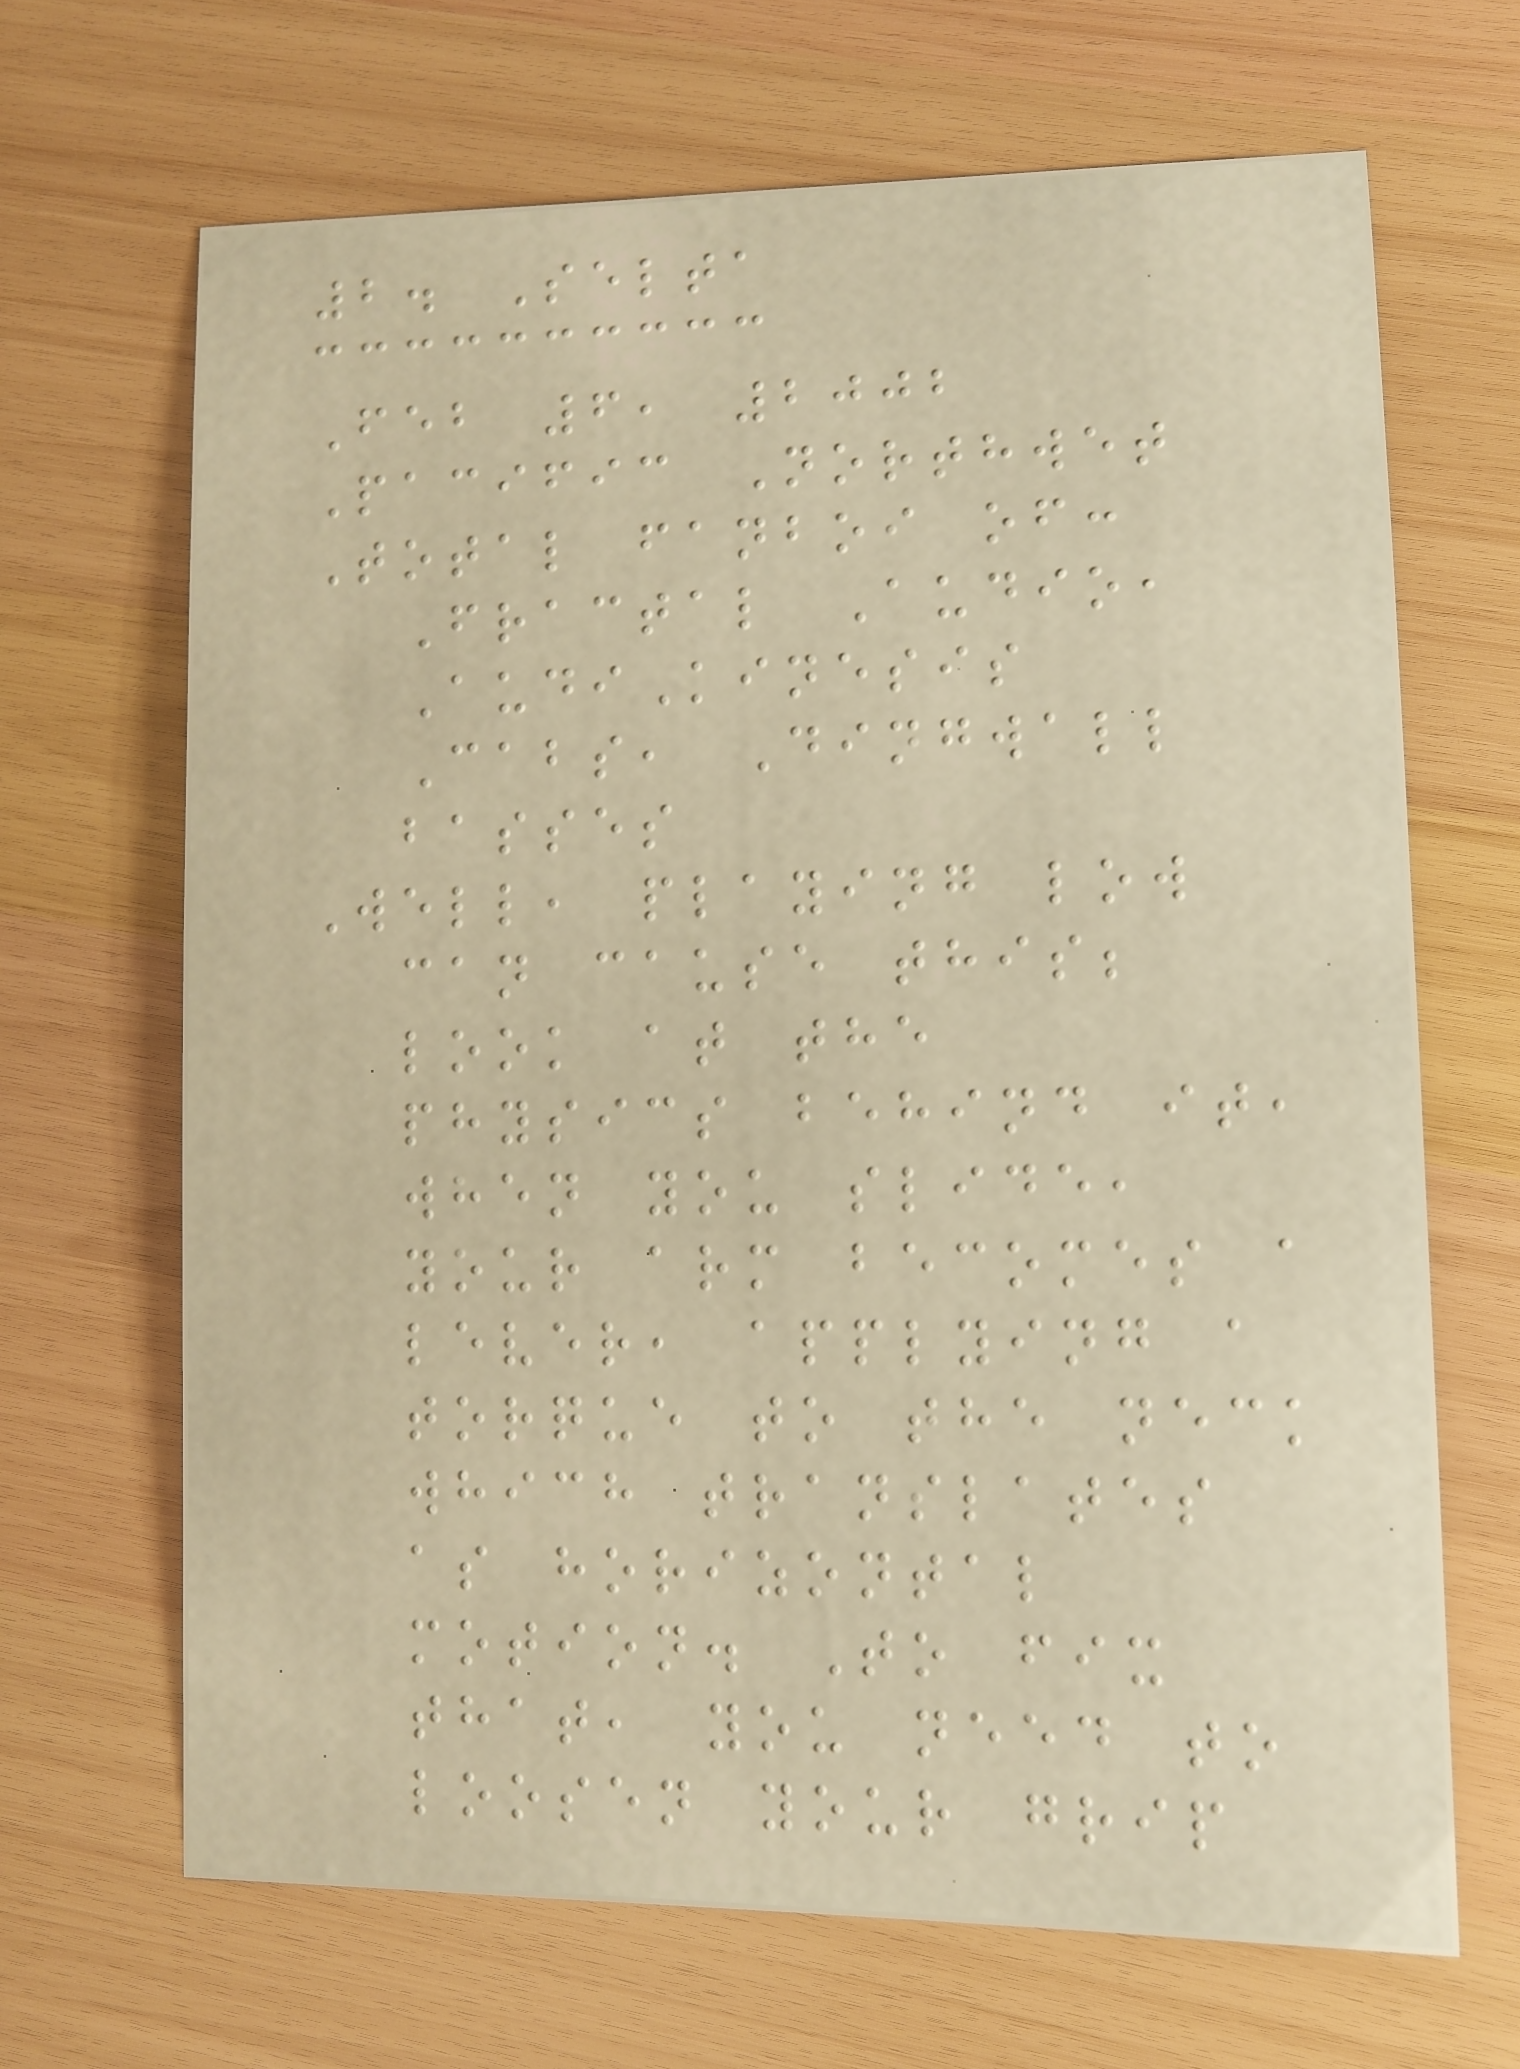2. Selta
Feb 6, 2002
Pacific Northwet
Total fanboi of:
Fractal Audio,
AudiKinesis
Cabs, Dingwall
basses
Well, playing low
can cause this;
look at the
physics behind it,
when you slide,
your arm becomes a
lever, applying a
torque to the neck
which translates
as horizontal
motion. To fix
that, you need to
loosen your grip
